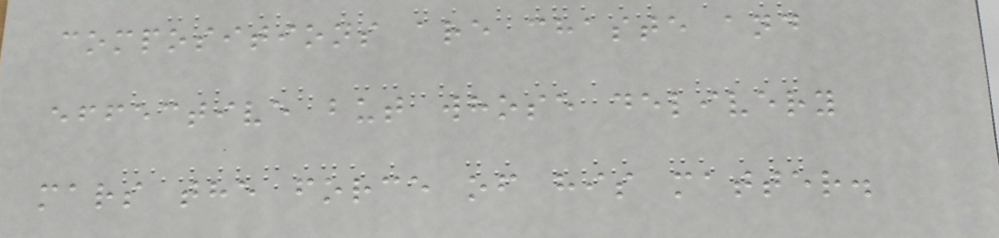compositions are chaste and
effective but whose delivery
mars the force of his matter.
